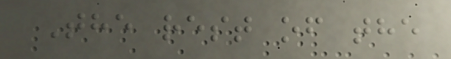The rest of the
